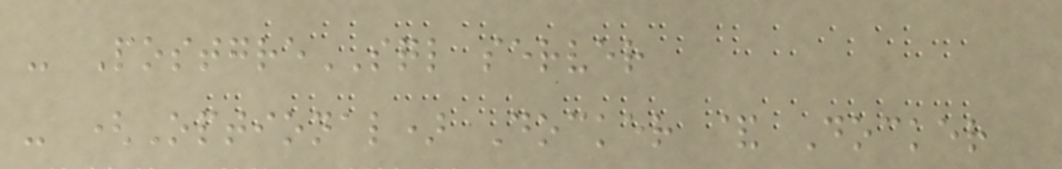- PostgreSQL server
- (Optional) Docker & Docker
